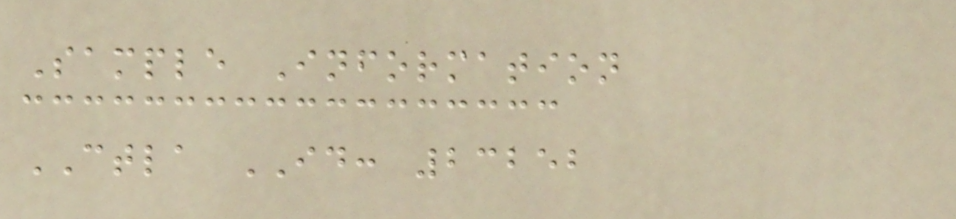Sample Information
CTLA ID: 23252
